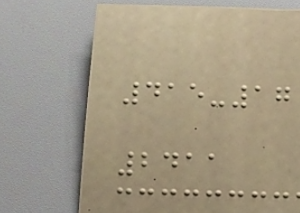415-17
2411
